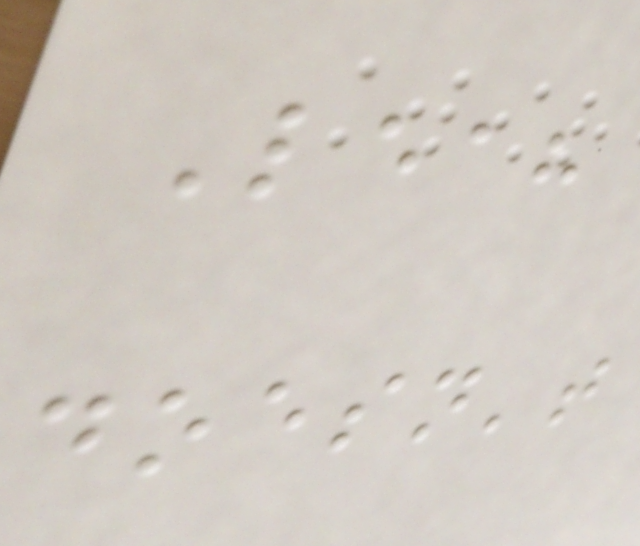Leah
doesn't
